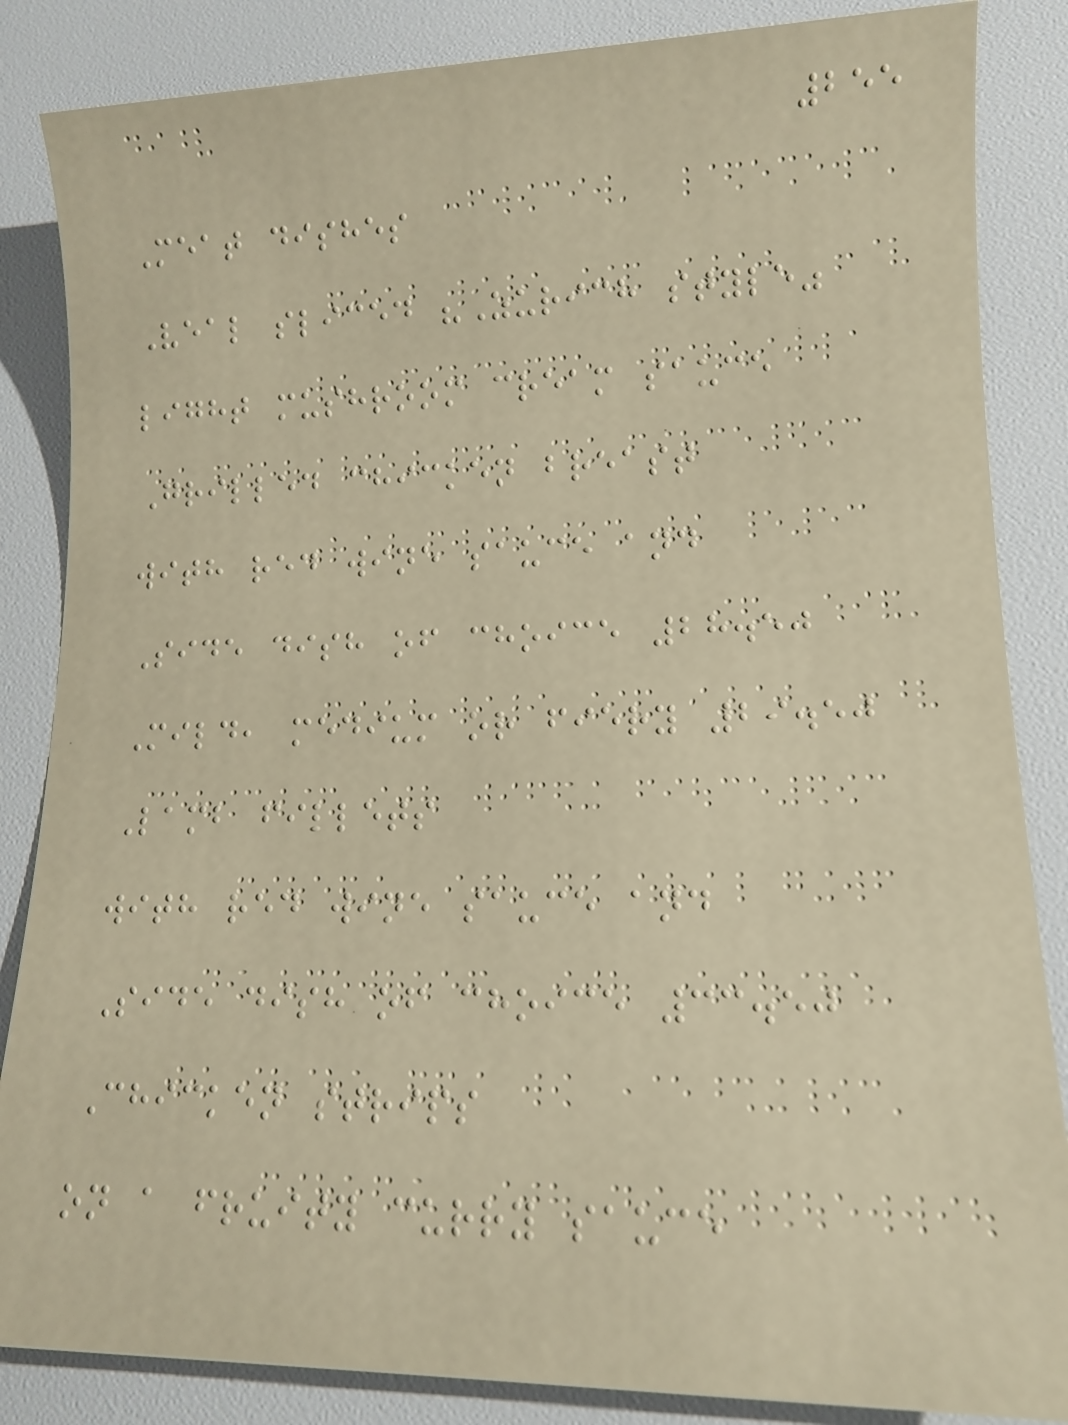255
Meat dishes
Veal sliced "Zurich style"
light mushroom cream sauce
Grilled chicken breast
with red wine sauce and
Side dish of choice 28.50
Mild, medium or fiery 29.50
Lamb fillets
with red wine sauce and
Side dish of choice 33.50
Chicken strips
on a fruity curry sauce
